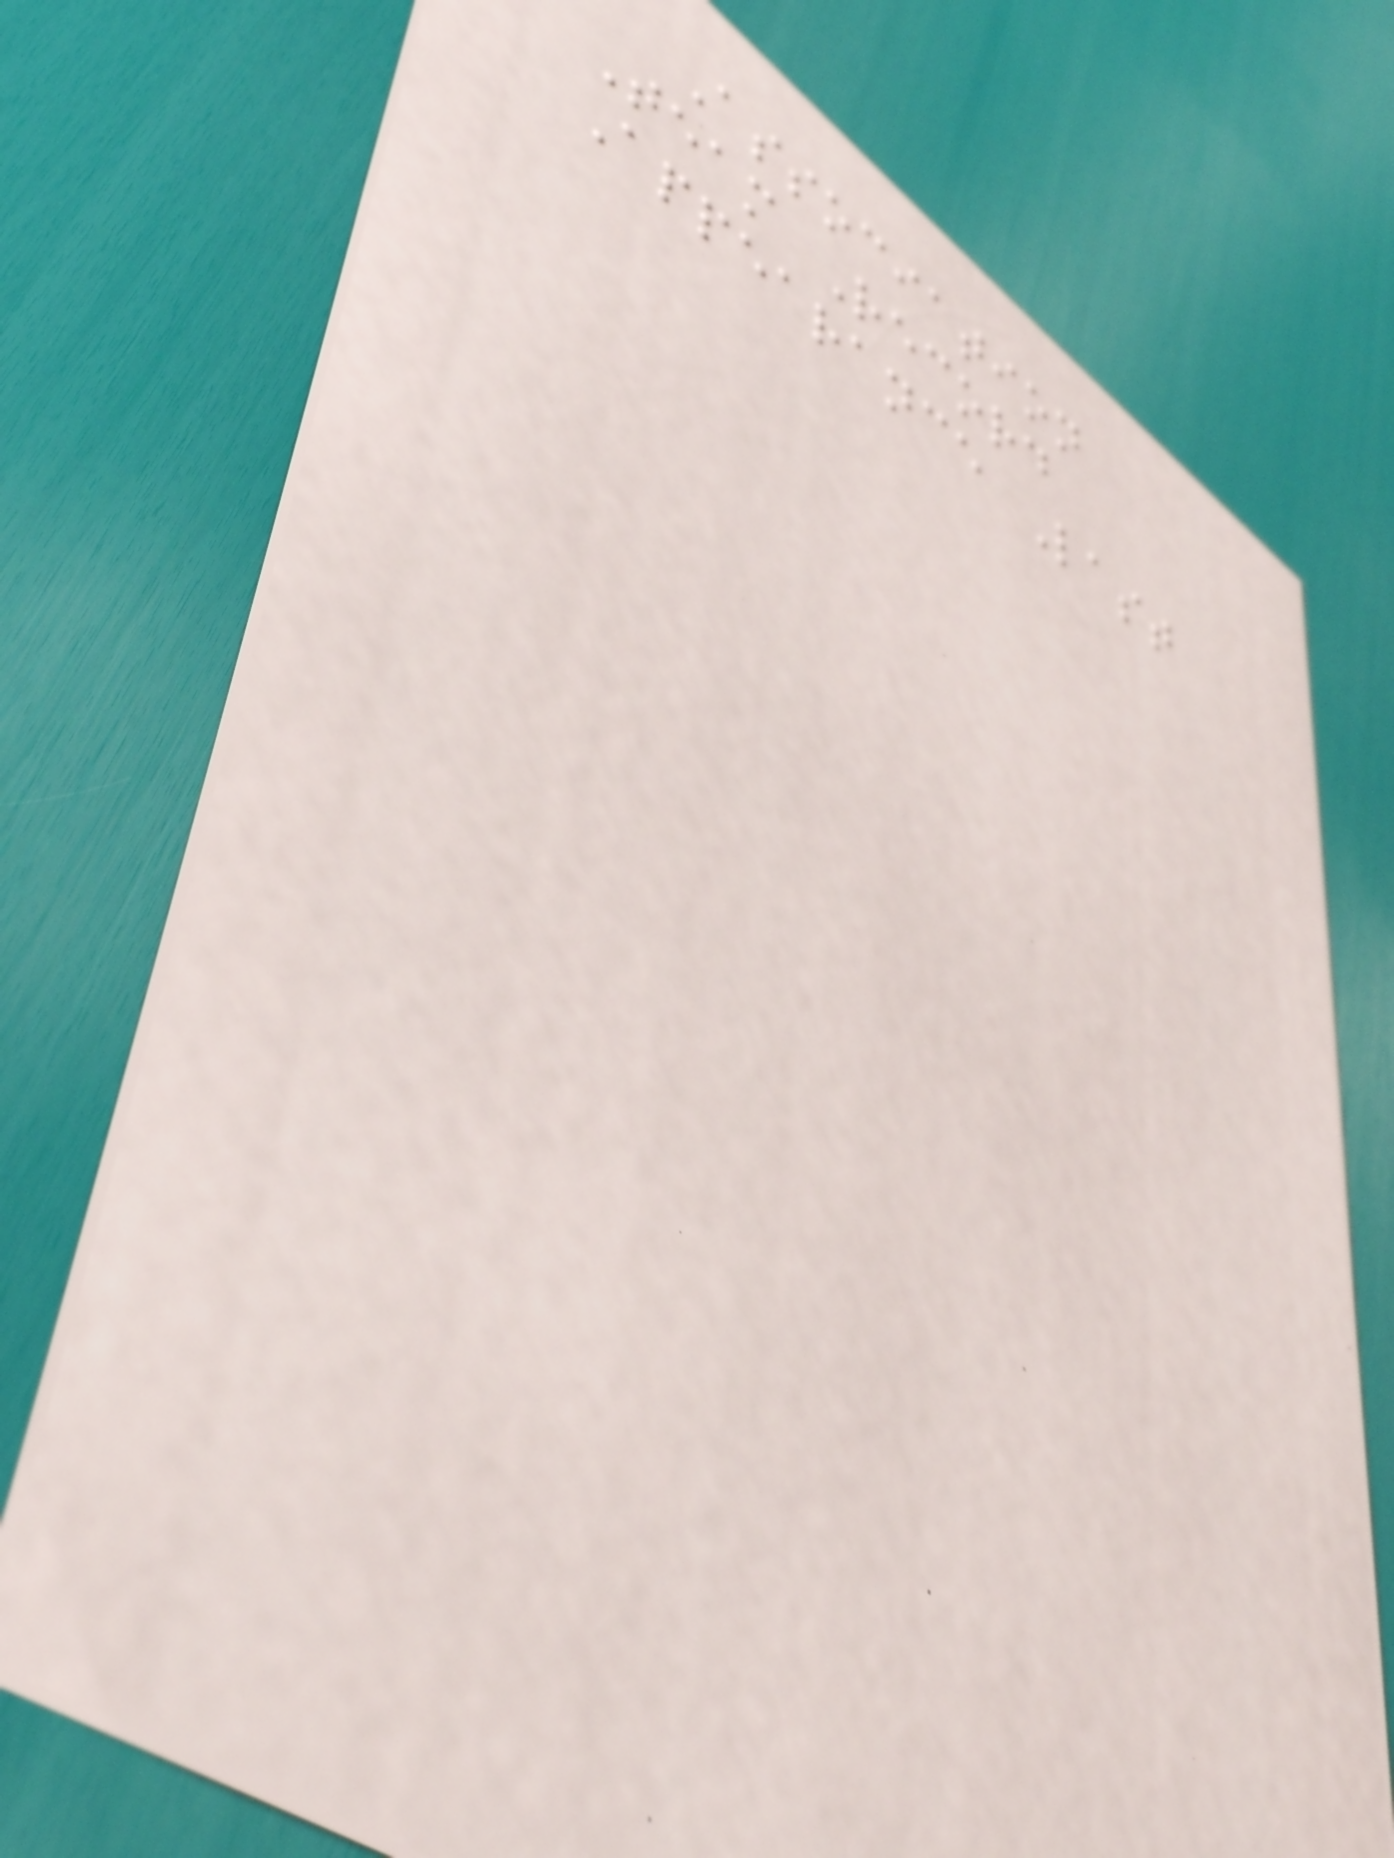Association
Team Record
Appearance Last
